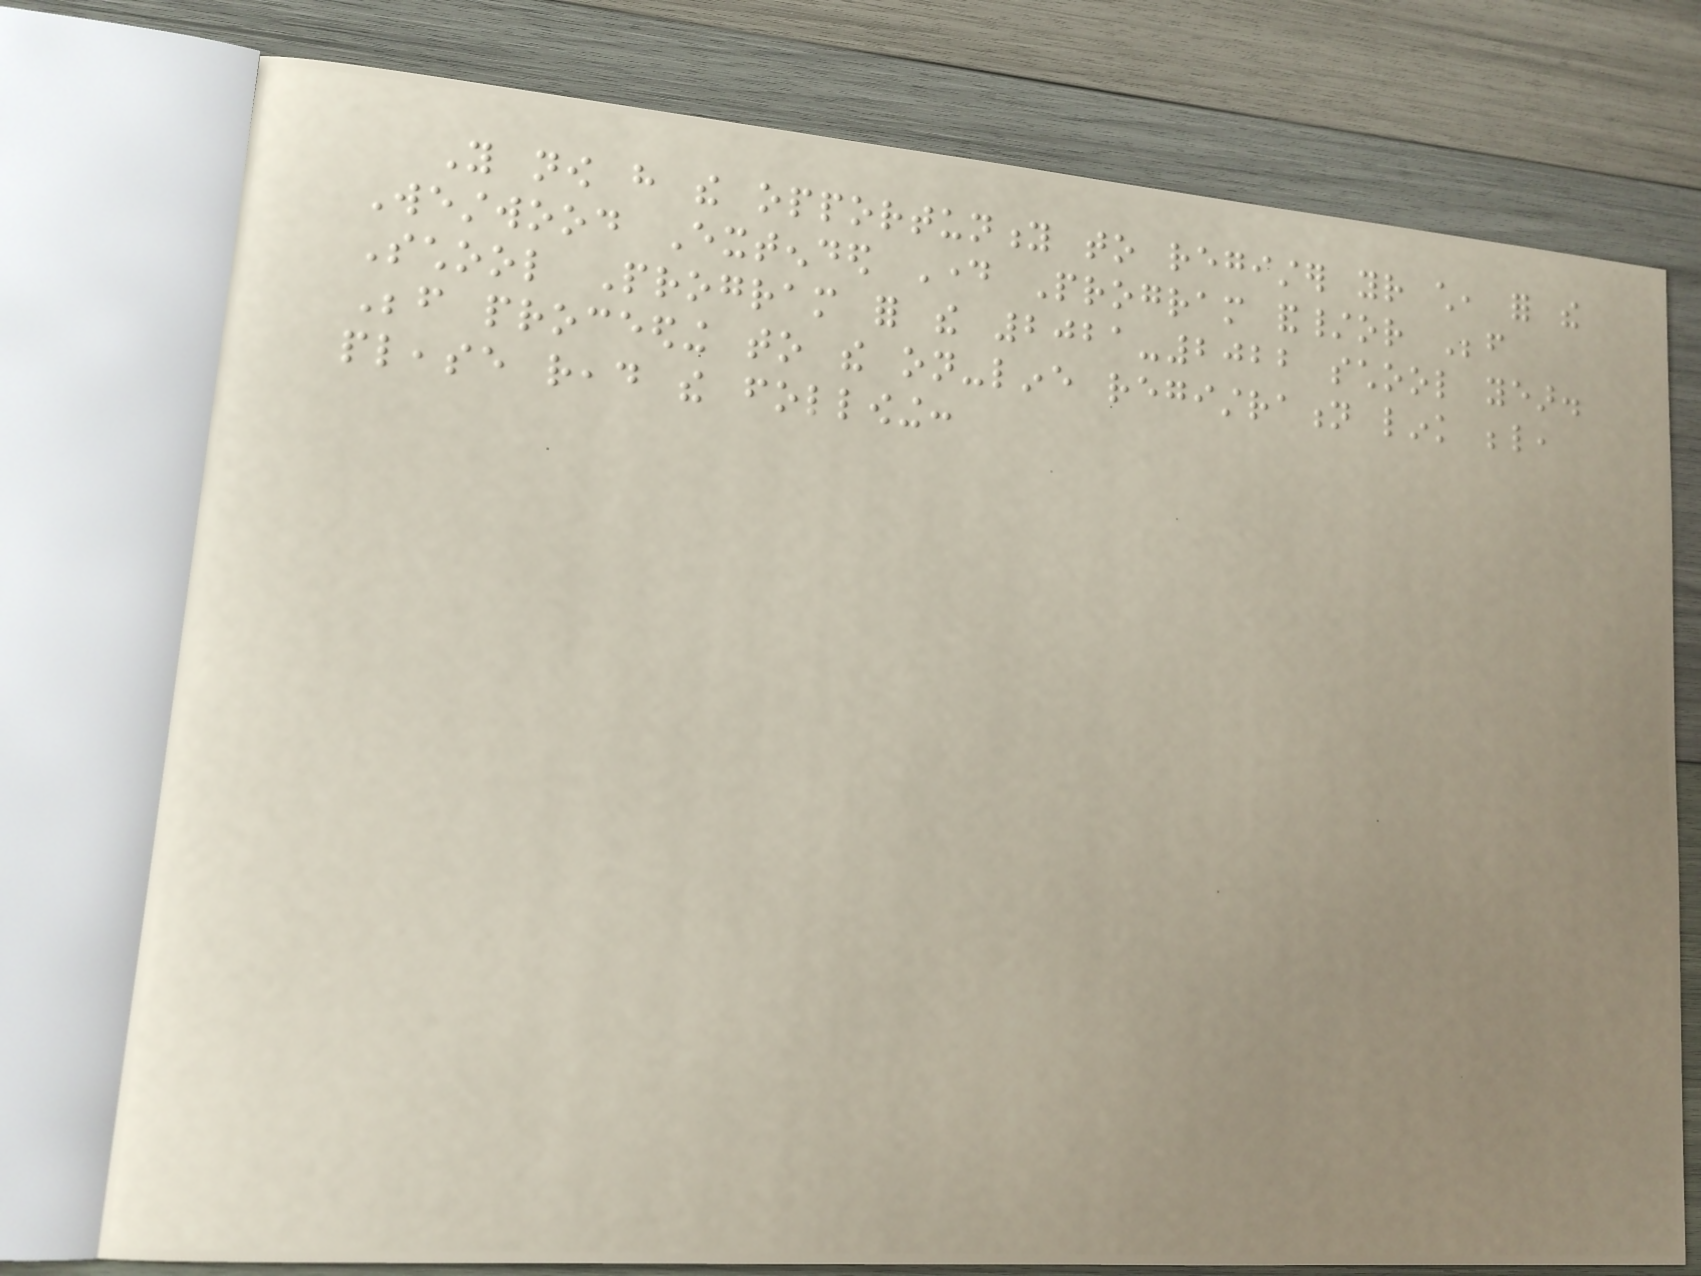You now have the opportunity to register your child, for the
Westwood Extended Day Program and/or Before
School Program for the 2021-2022 school year.
Before proceeding to the on-line registration link below,
please read the following:
